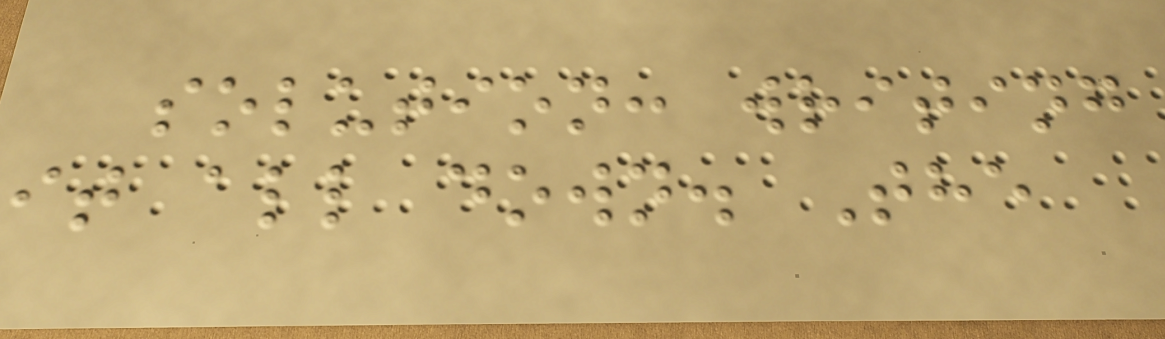solution: writing
it all down. The
